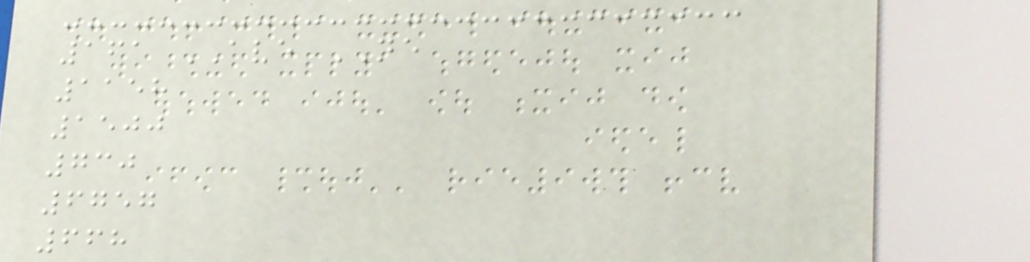161 AVE NE
1158
1500
730
6757
668
